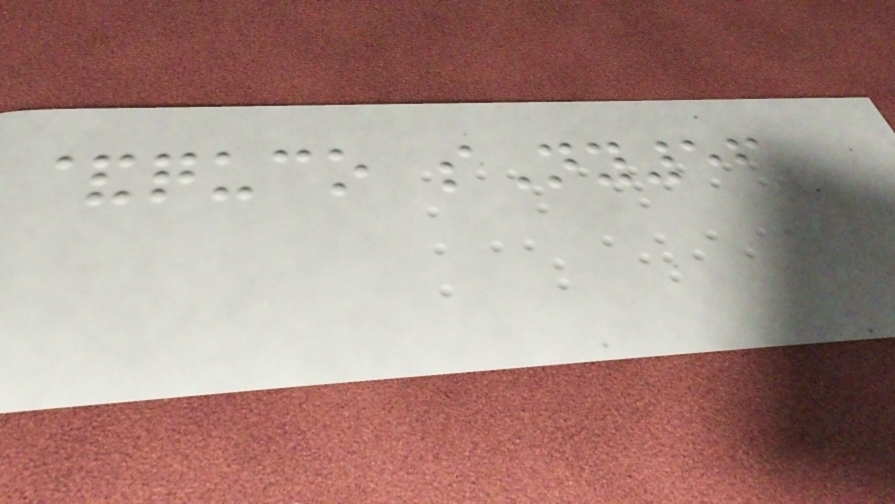&quco sNy56
